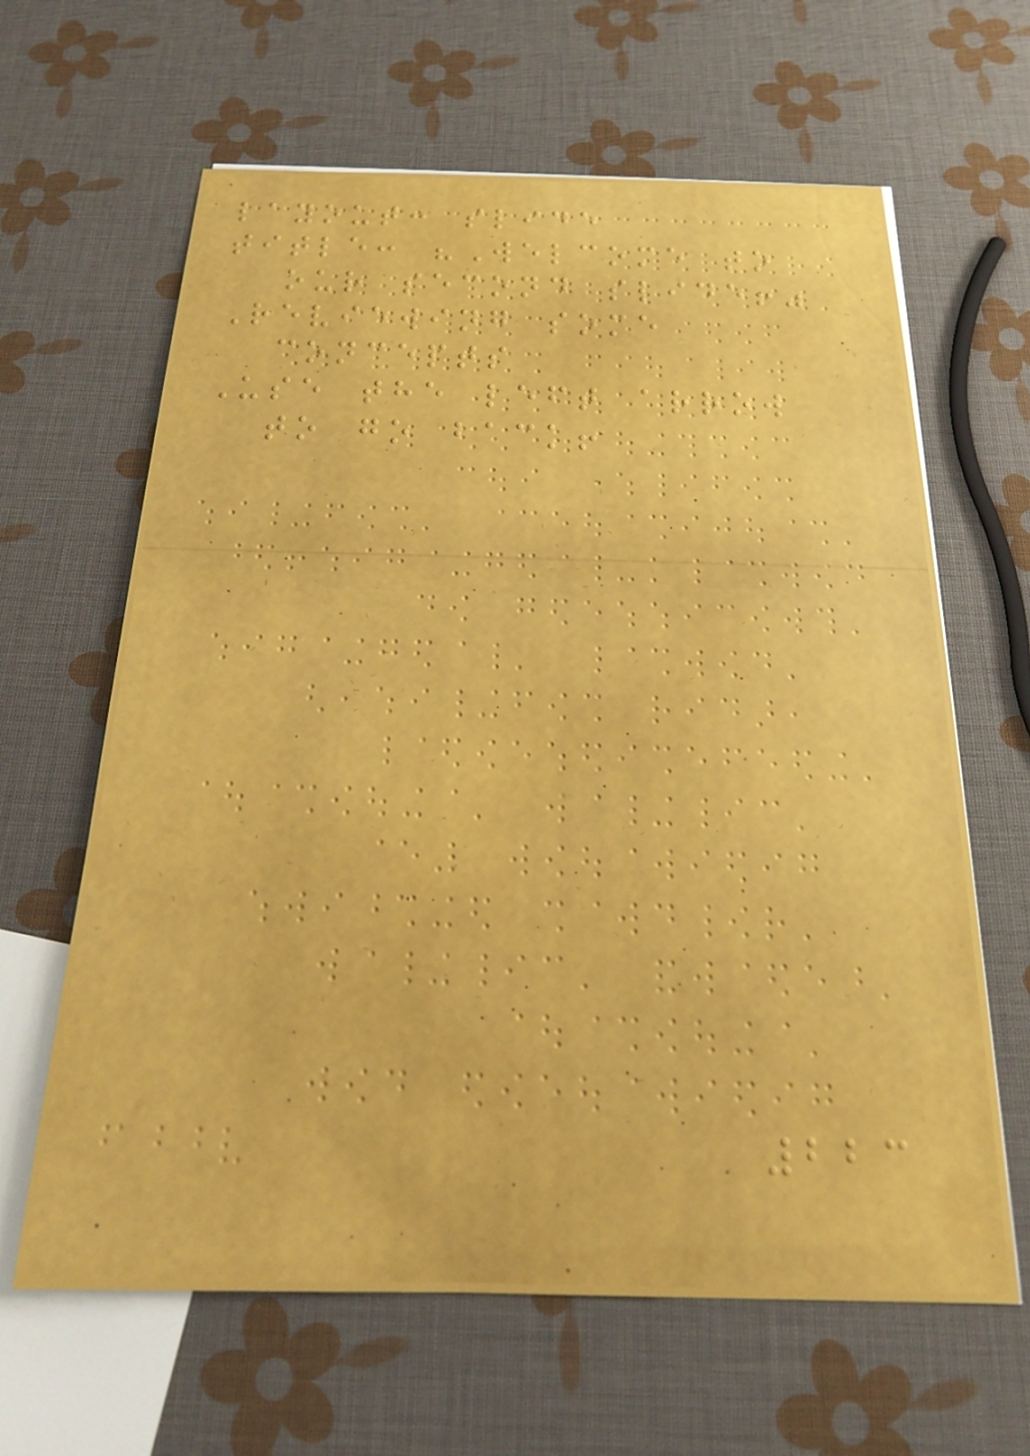layout: slide
title: "Welcome to
our second slide!"
Reviewing some
concepts
Use the left arrow
to go back!
223
